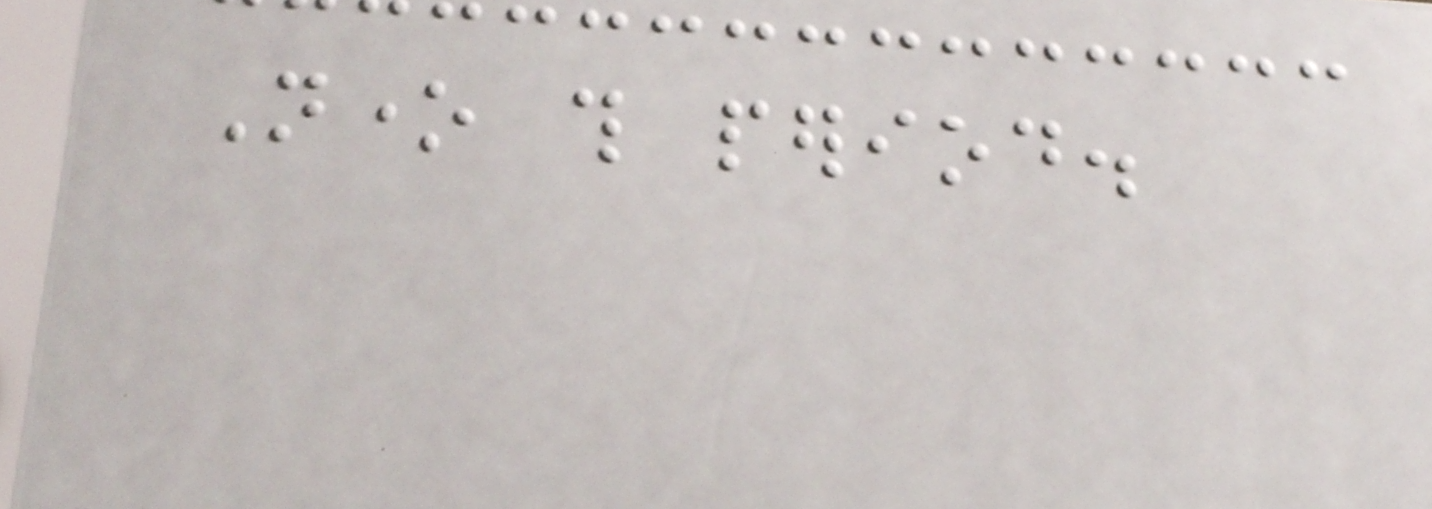None this period.
